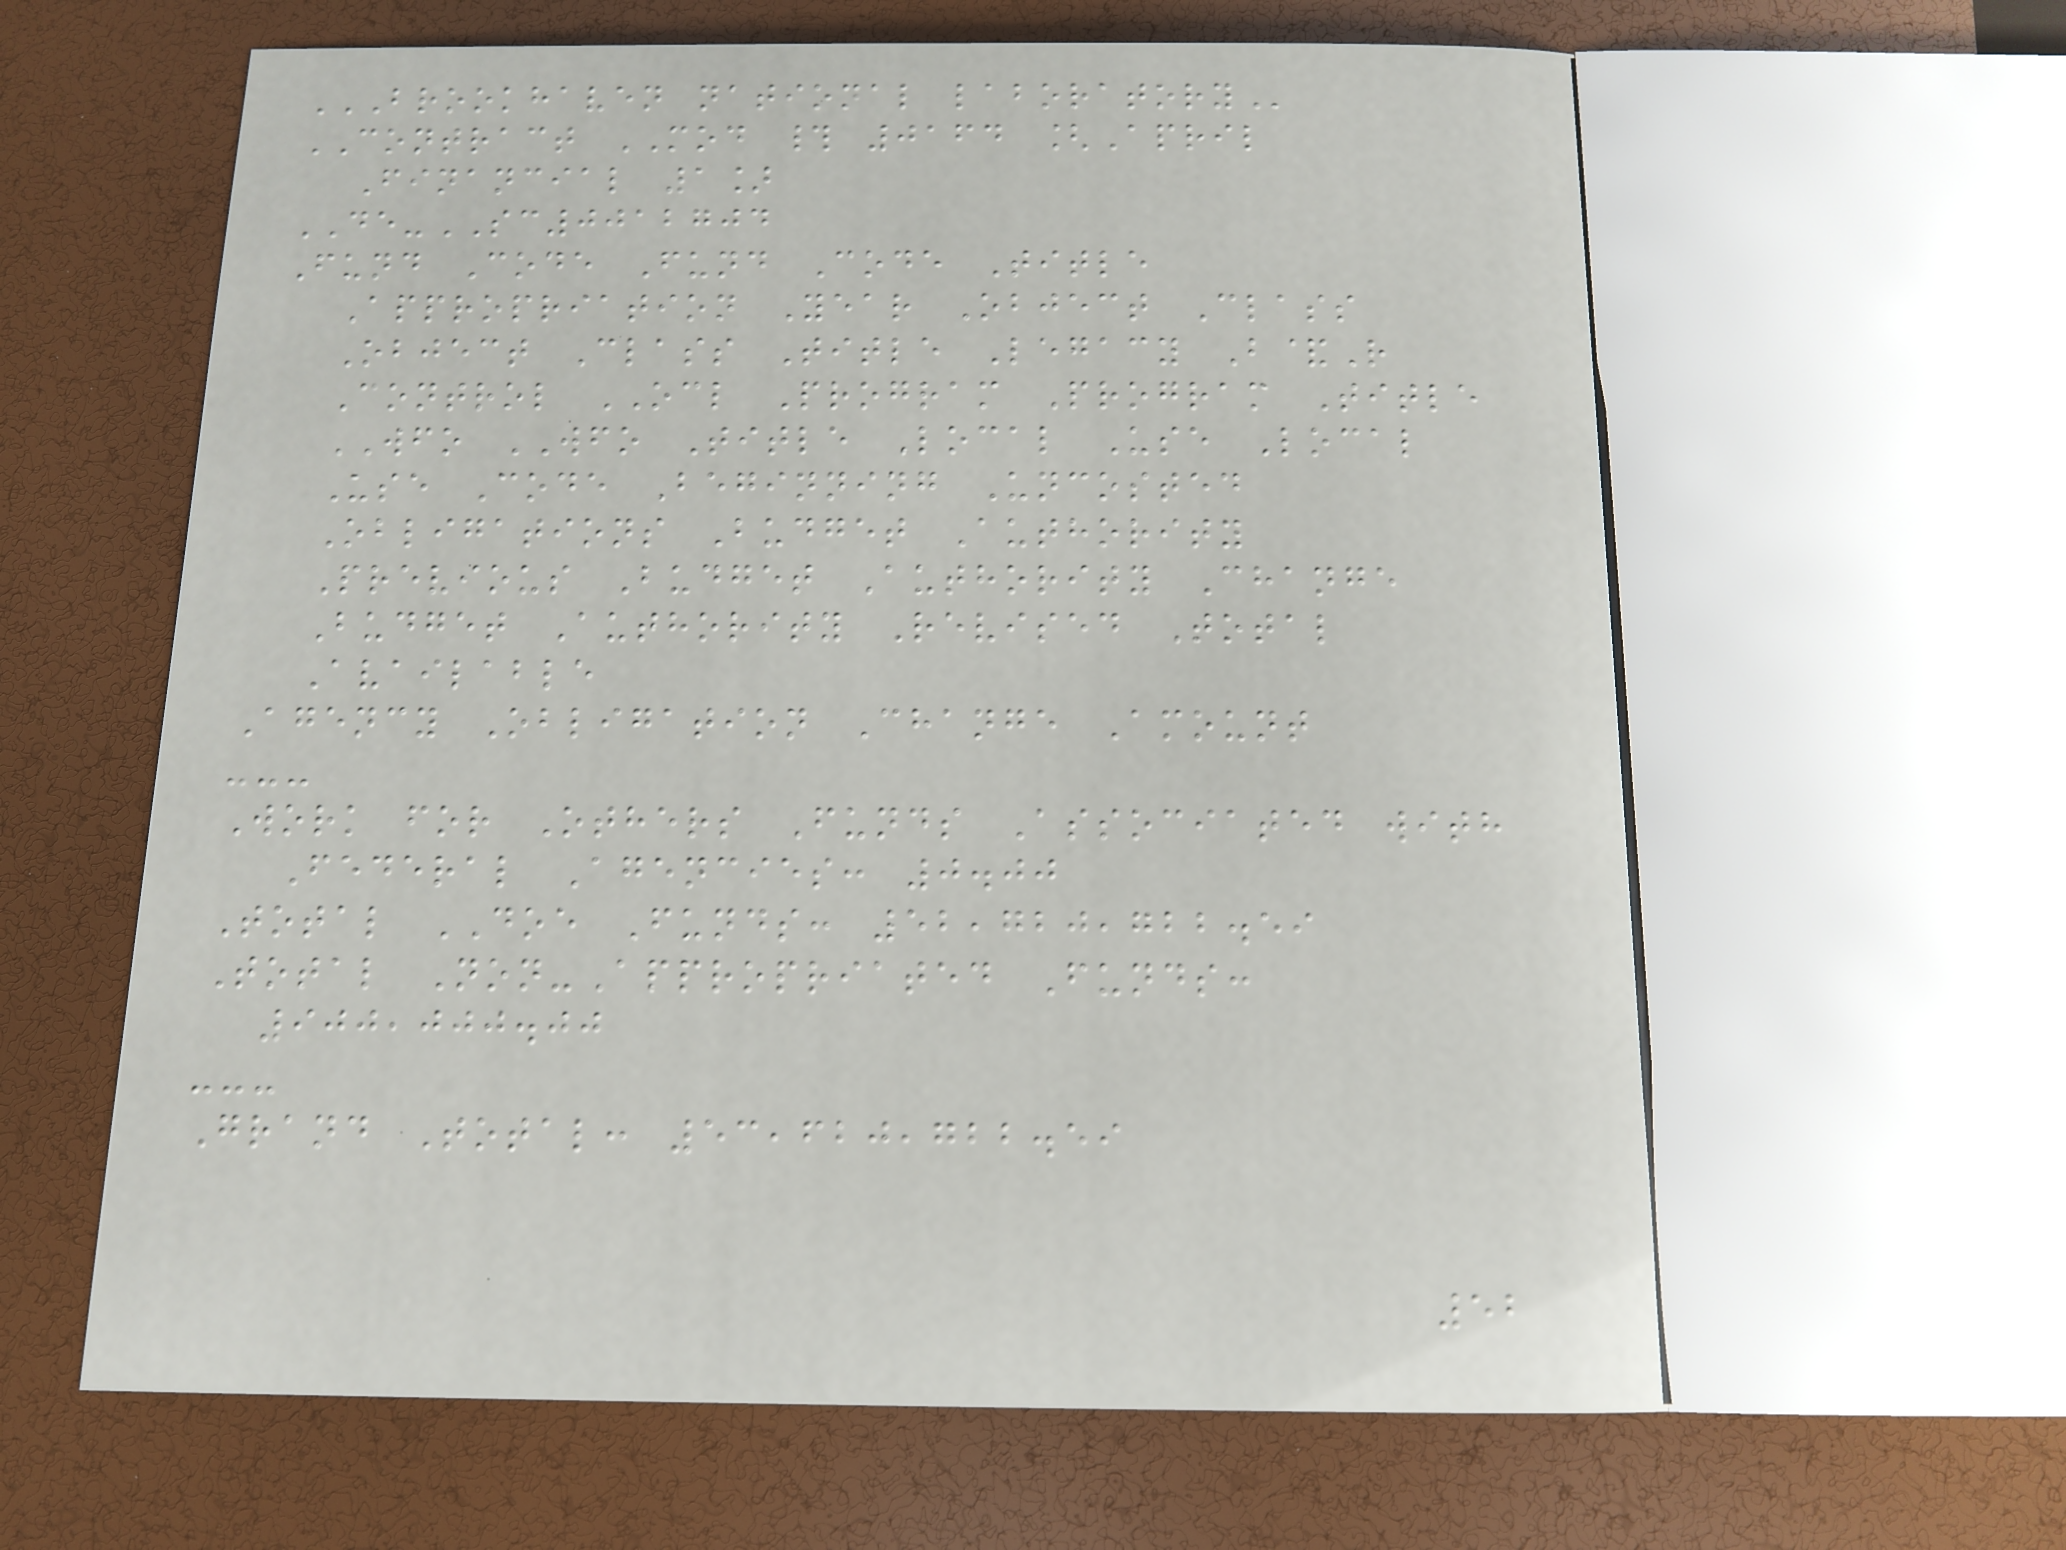BROOKHAVEN NATIONAL LABORATORY
CONTRACT MOD # 0164 [April
Financial 1]
DE-SC0012704
Fund Code Fund Code Title
Appropriation Year Object Class
Object Class Title Legacy B&R
Control OCL Program Program Title
WFO WFO Title Local Use Local
Use Code Beginning Uncosted
Obligations Budget Authority
Previous Budget Authority Change
Budget Authority Revised Total
Available
Agency Obligation Change Amount
---
Work for Others Funds Associated with
Federal Agencies: 0.00
Total DOE Funds: 52,720,722.59
Total Non-Appropriated Funds:
900,000.00
---
Grand Total: 53,620,722.59
52
